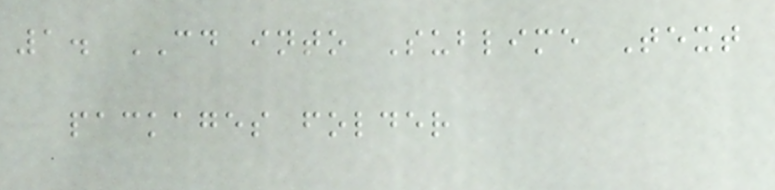1. CD into Sublime Text
packages folder
